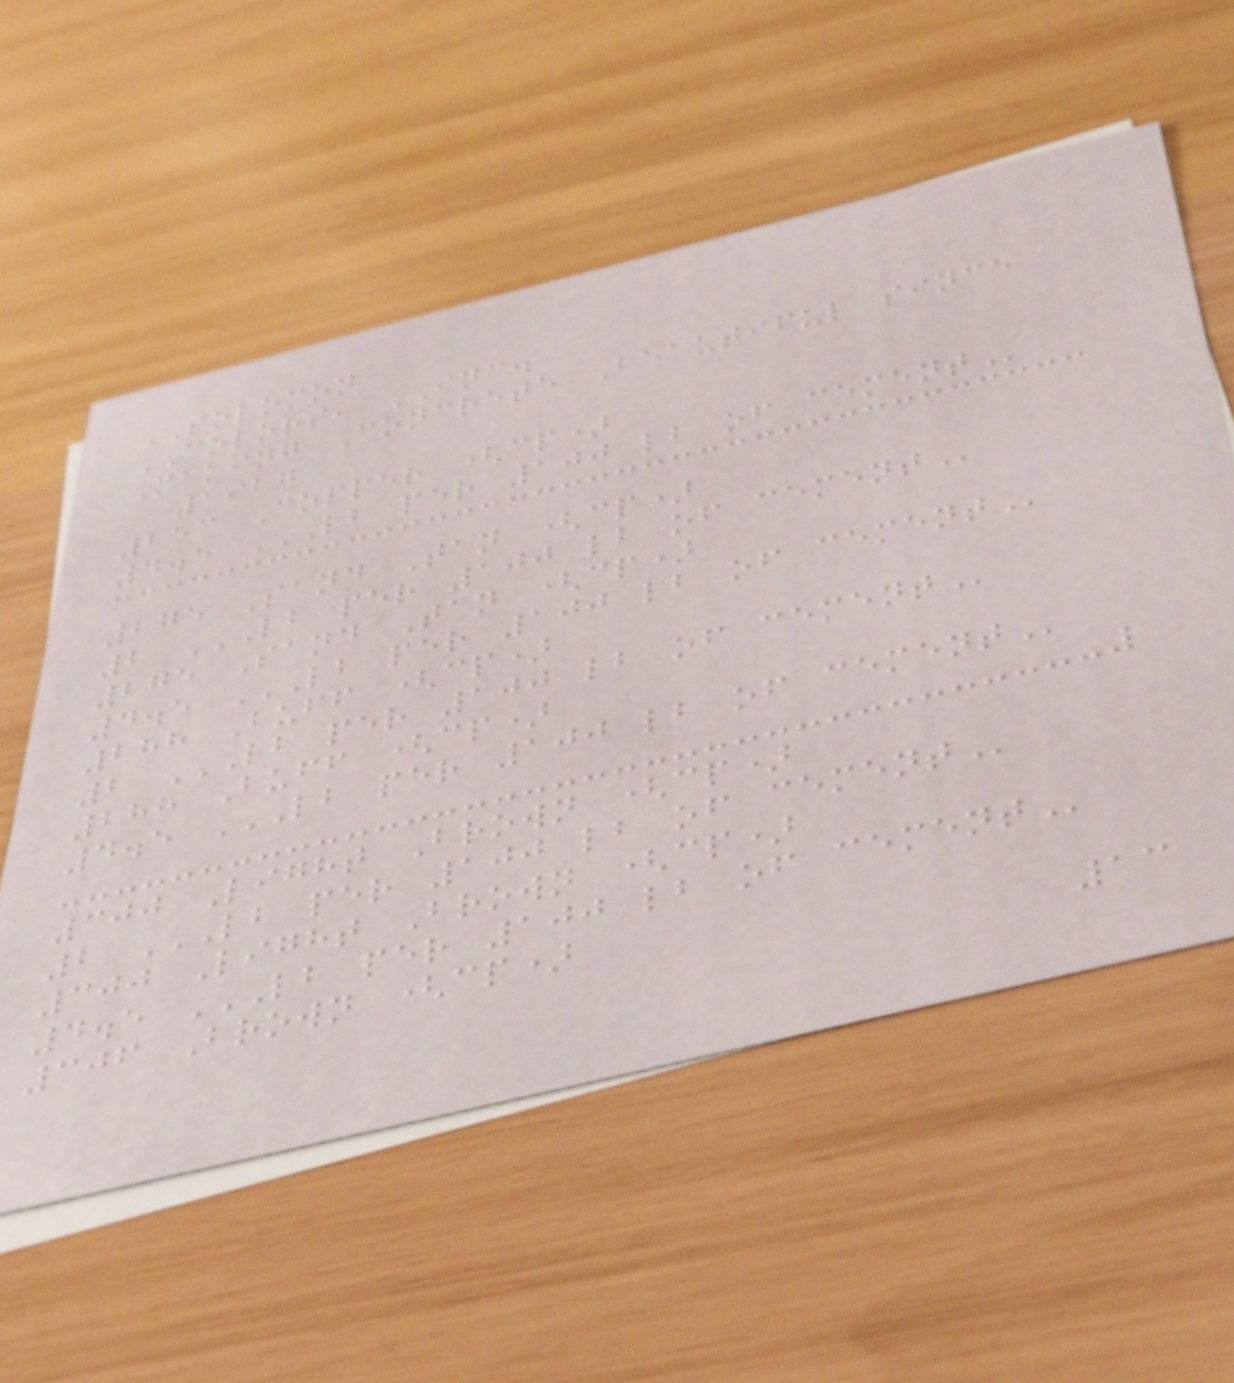SOLOMON
COLORS, INC.
Making Concrete Beautiful since
1927
253 Copper (cp)
4.5 LB PER 100 LB OF CEMENT
275 Sand Tan (cp)
2 LB PER 100 LB OF CEMENT
275 Sand Tan (cp)
4.5 LB PER 100 LB OF CEMENT
288 Buff (cp)
2 LB PER 100 LB OF CEMENT
288 Buff (cp)
4.5 LB PER 100 LB OF CEMENT
300 Light Brown (cp)
2 LB PER 100 LB OF CEMENT
300 Light Brown (cp)
4.5 LB PER 100 LB OF CEMENT
306 Brown (cp)
13
